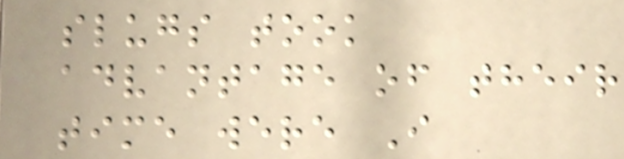slugs took
advantage of their
time were I
